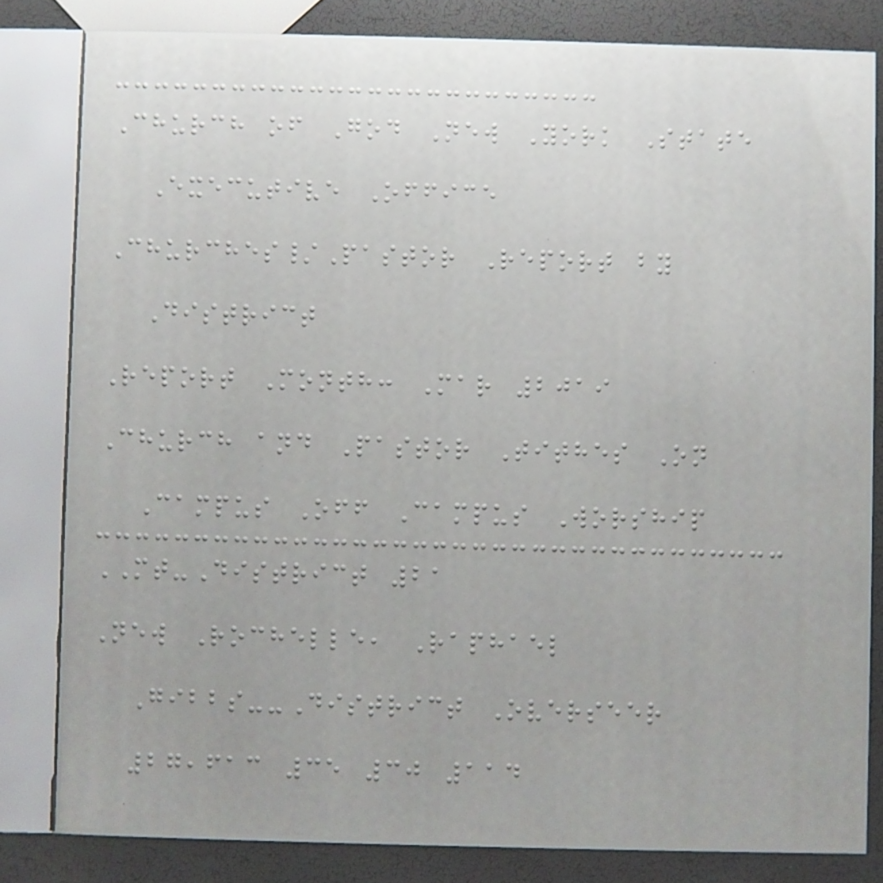Church of God New York State
Executive Office
Churches/Pastor Report by
District
Report Month: Mar 2019
Church and Pastor Tithes On
Campus Off Campus Worship
MT-District 21
New Rochelle, Raphael
Gibbs--District Overseer
27,613 35 30 114
